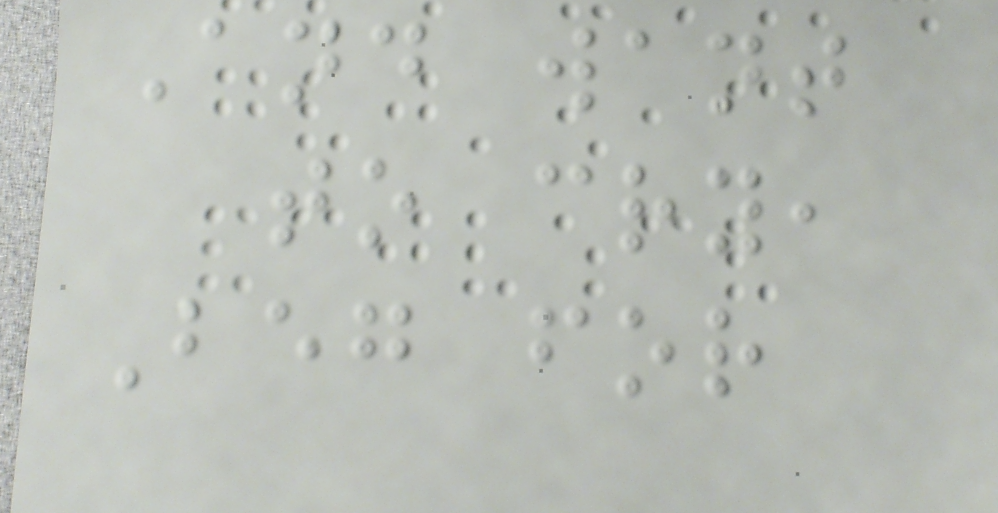And want
to cry,
Beg for
